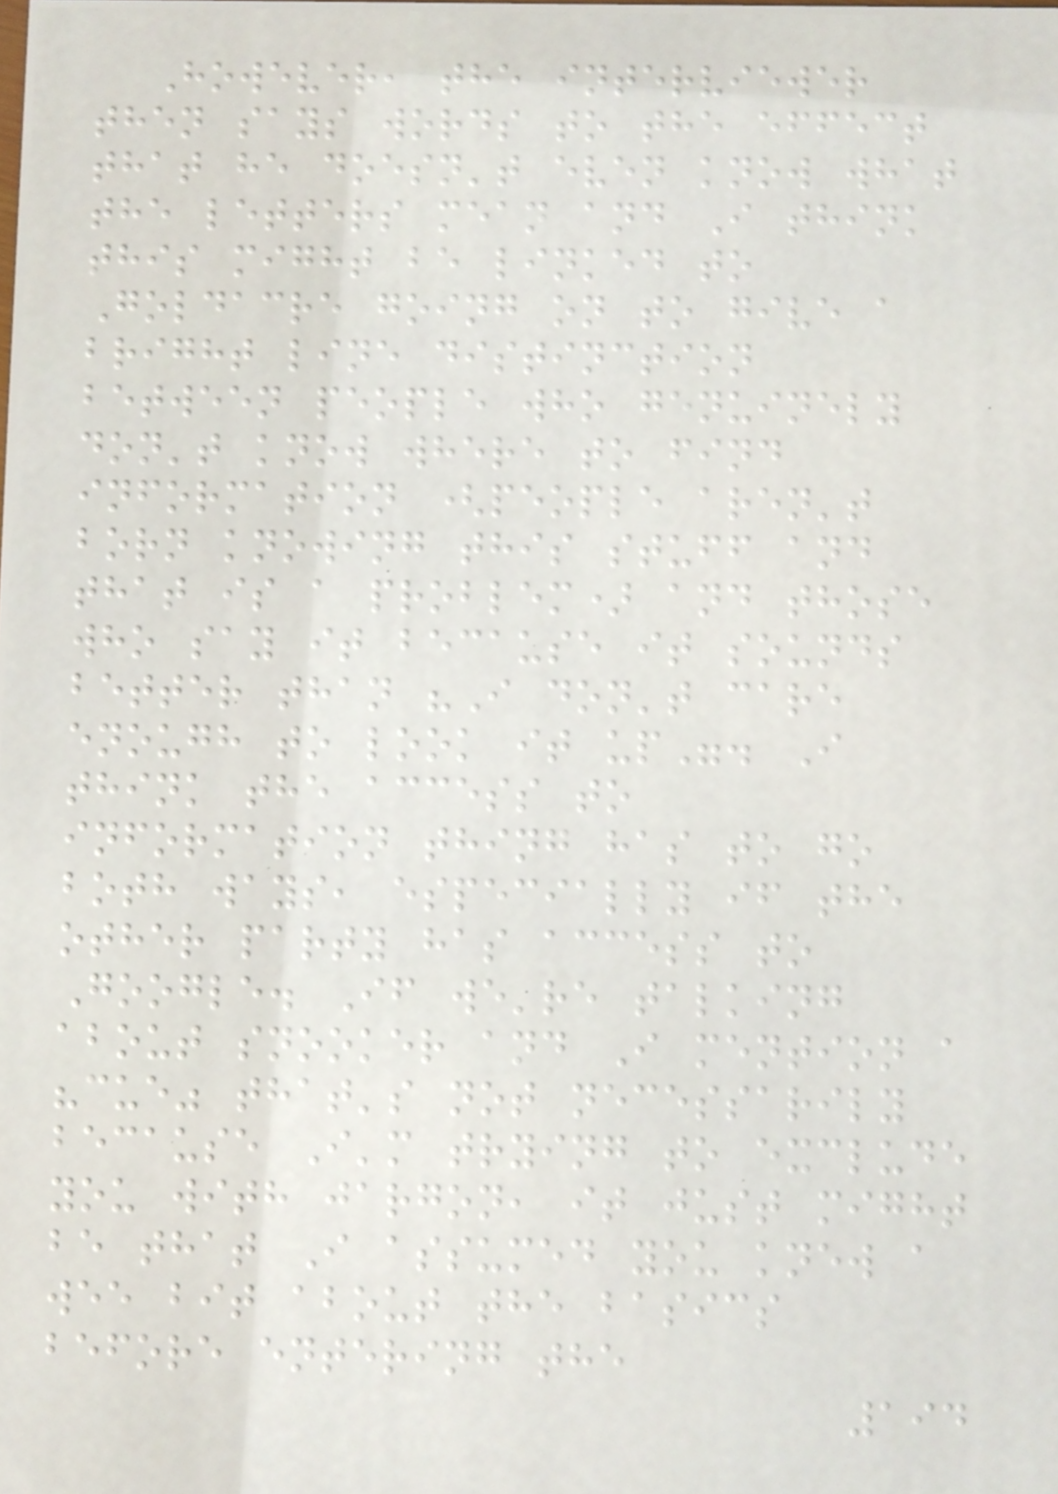However, the interviewer
then says words to the effect
that he doesn't even know what
the letters mean and I think
this might be linked to
Goldacre going on to give a
bright line distinction
between people who genuinely
don't know where to find
information (people aren't
born knowing this stuff and
that is a problem) and those
who say it because it sounds
better than "I don't care
enough to look it up". I
think the access to
information thing has to go
both ways, especially if the
other party has access to
Google. If we're talking
about snooker and I mention a
"cue" that's not necessarily
because I'm trying to exclude
you with jargon, it just might
be that I assumed you knew a
wee bit about the basics
before entering the
194
